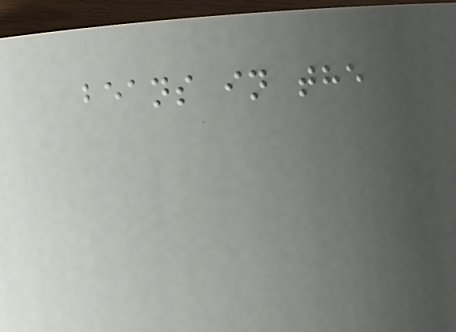beans in the
